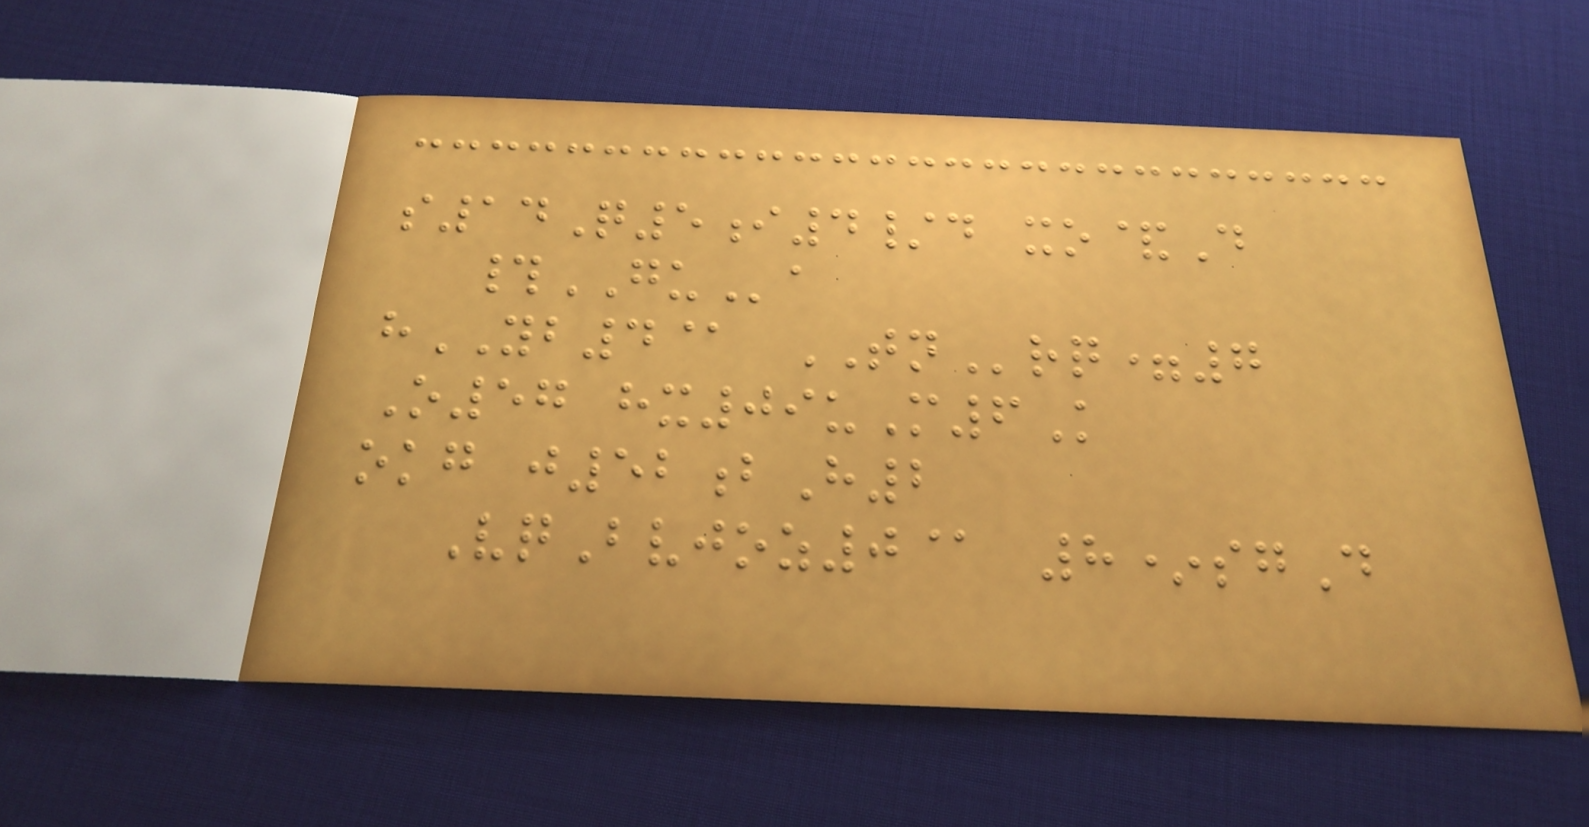s14Q5i4/d xo&D
#GUa
hYB4@ TNrq=7
O57 hx09uM6K
okg j52bH2
VqBvjoz0@ 8*sgD
